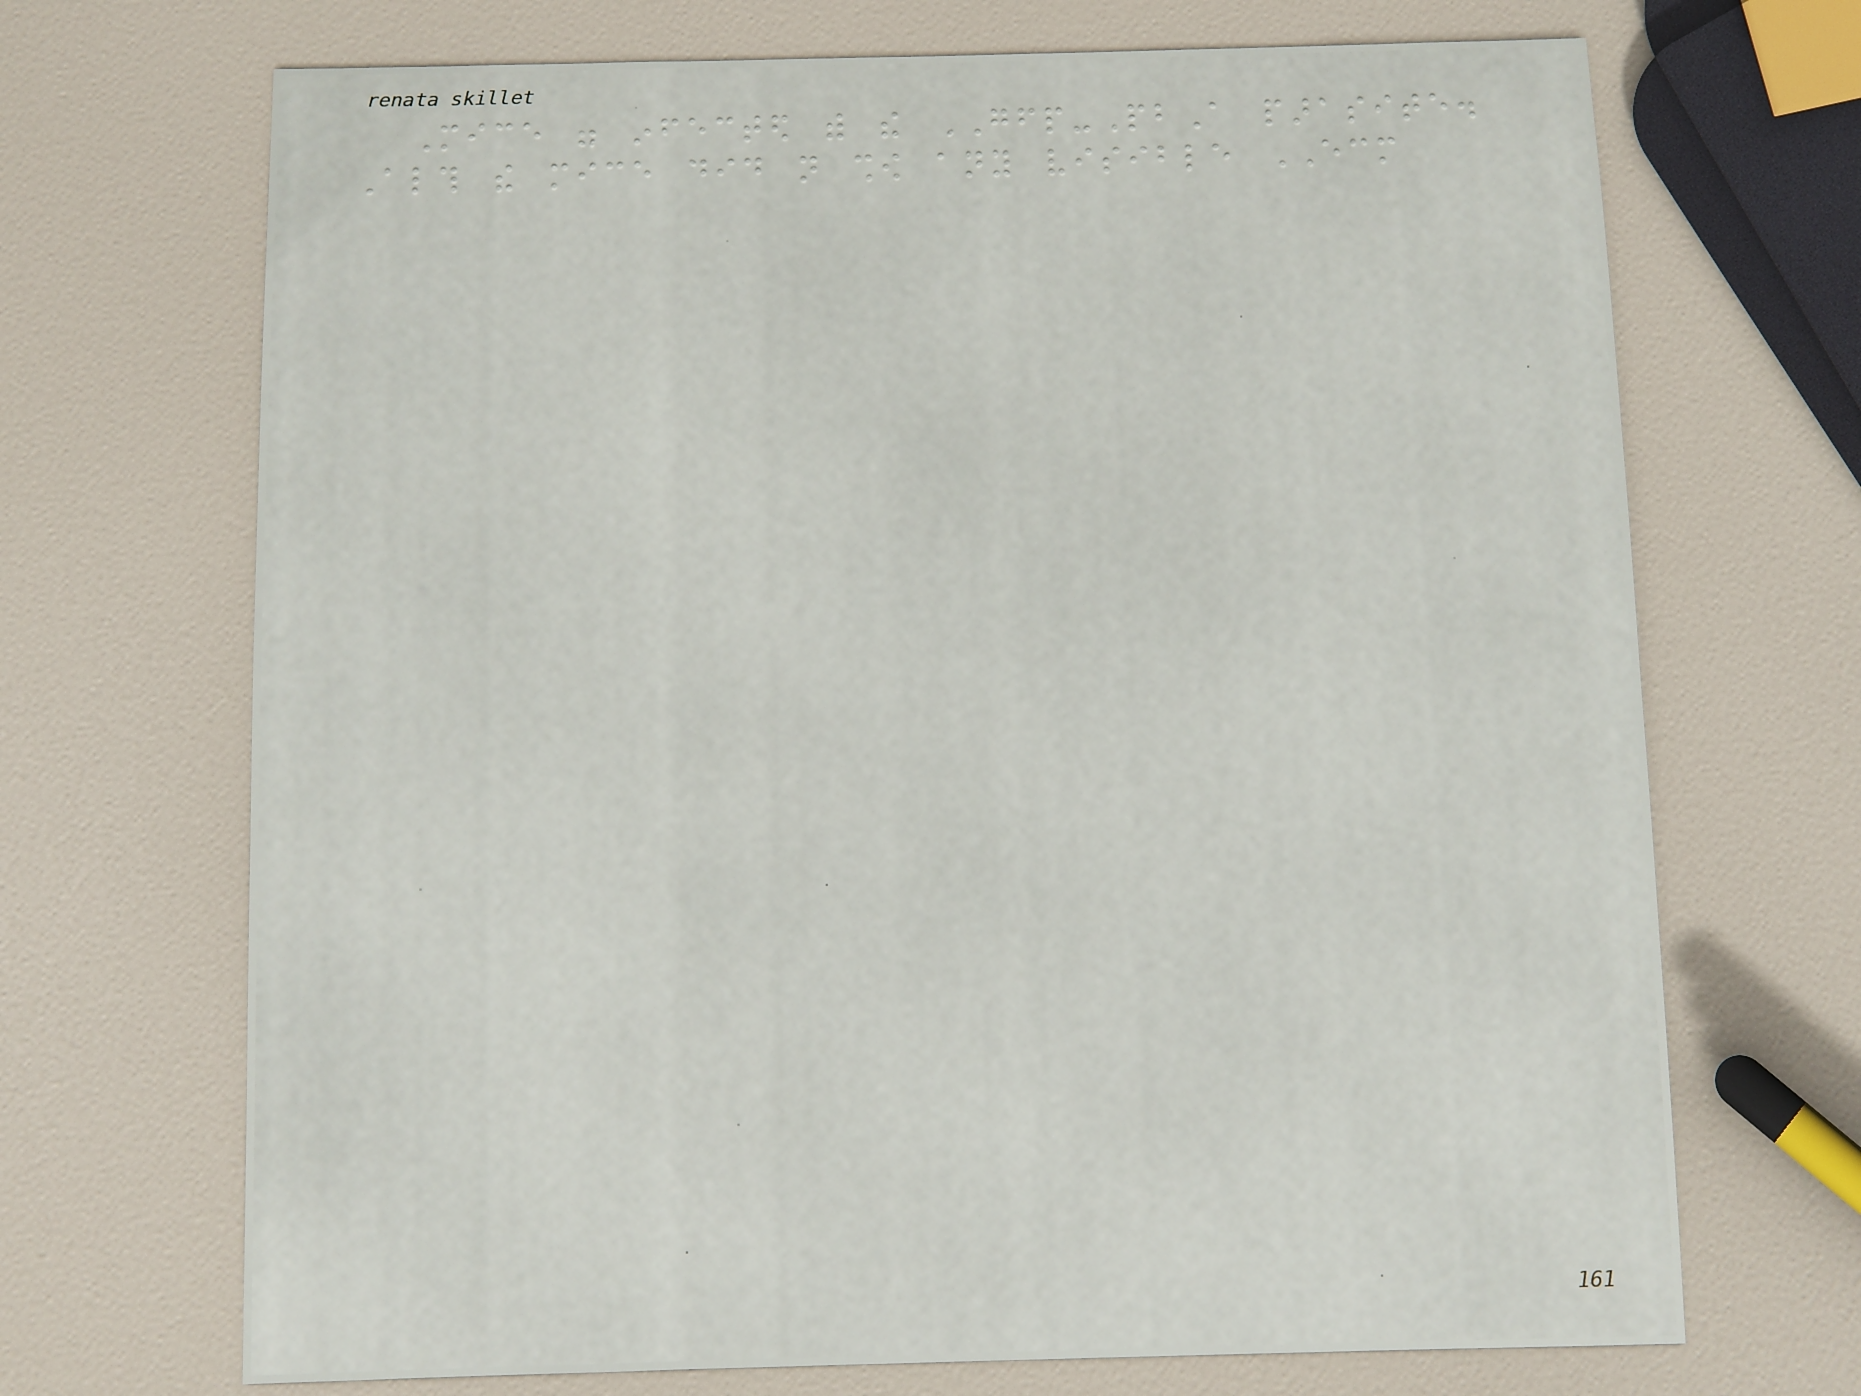Mice were infected with the GFP-PbA parasite.
Although the mice did not show any visible ECM
